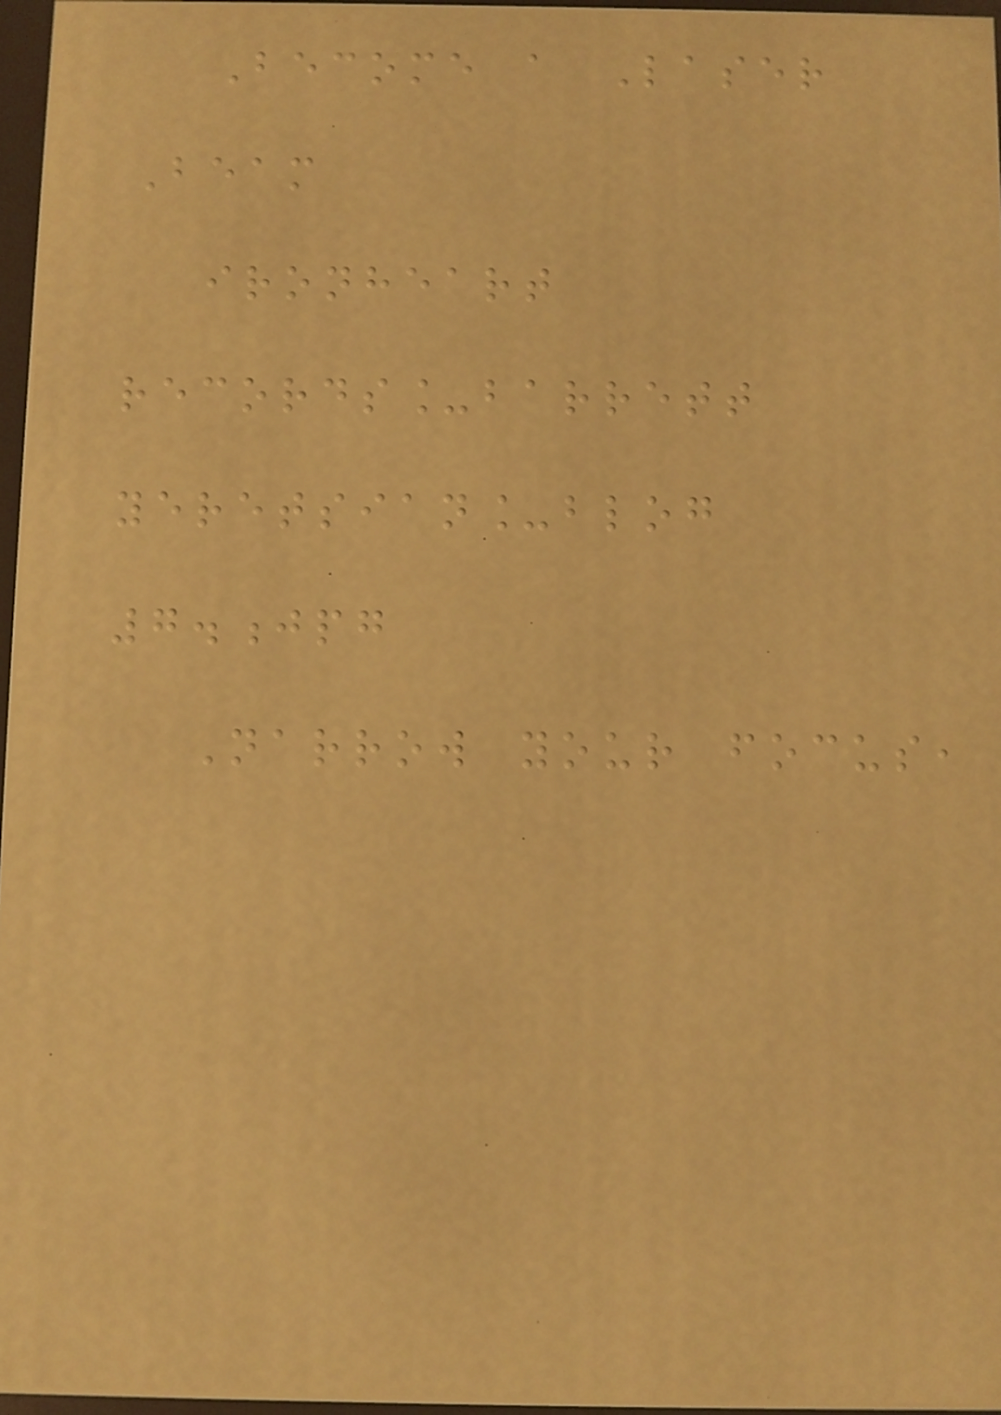Become a Laser
Beam
ironheart
records_barrett
yeretsian_blog
7.jpg
Narrow your focus,
